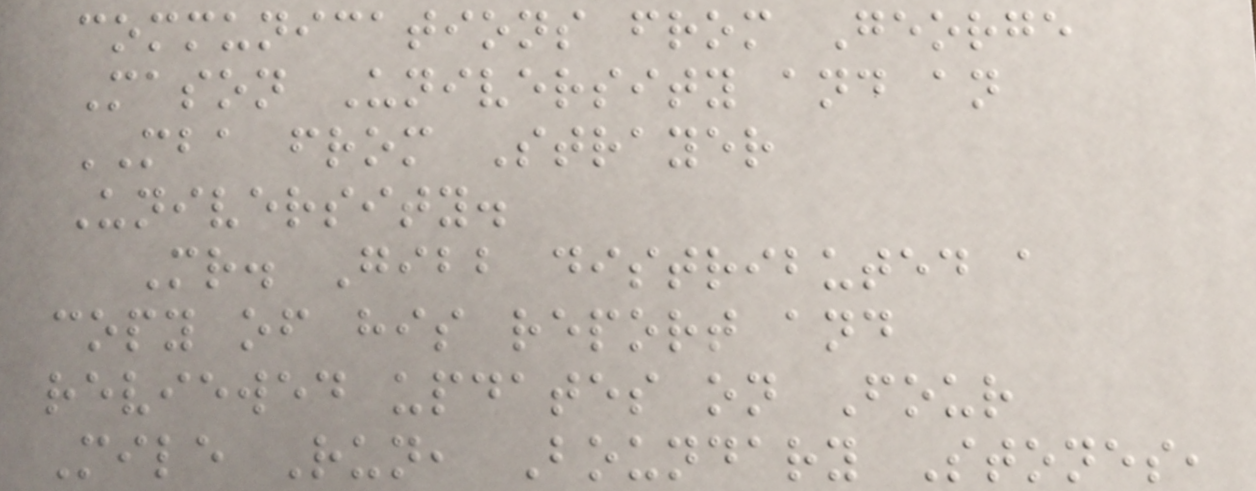communications from George
Mason University and an
MBA from Strayer
University.
Mr. Gibb distributed a
copy of his report and
reviewed updates on Four
Mile Run, Boundary Stones,
